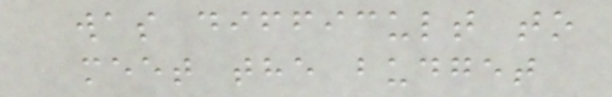was difficult to
meet the budget
